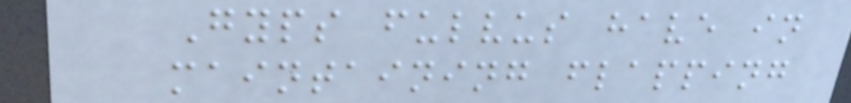Gyps fulvus have in
maintaining flapping
